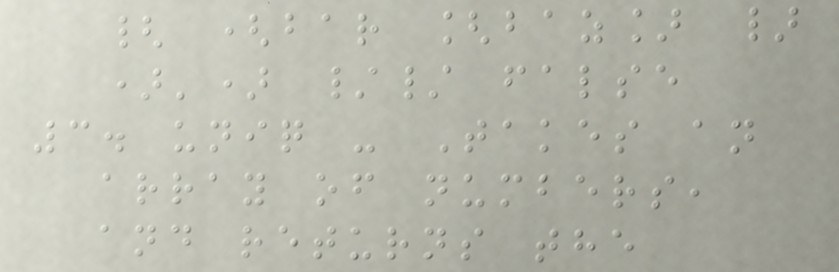{ (bar [baz] }
)') // false
3. uniq - Takes an
array of numbers,
and returns the
